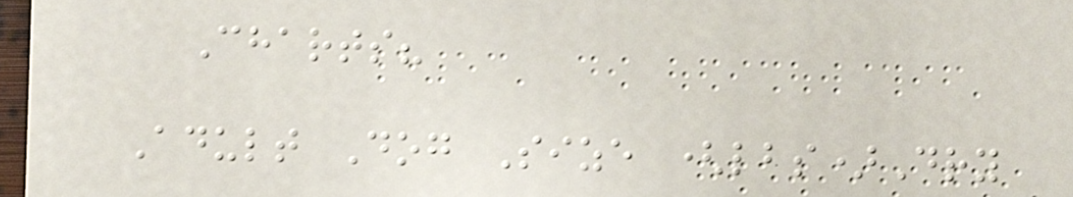Charts?
Adult Dog Size (lbs)Dry
